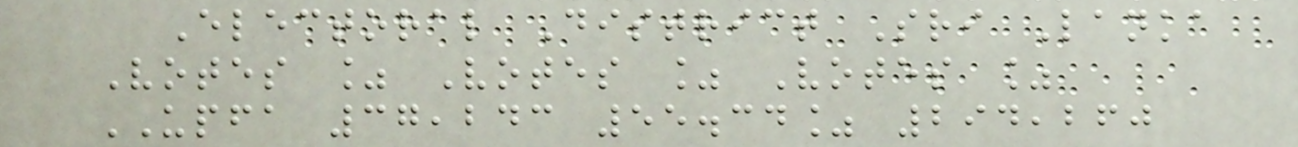Electoral District Sri Lanka
Votes % Votes % Votes %
UPFA 37,243 55.34% 294,260
